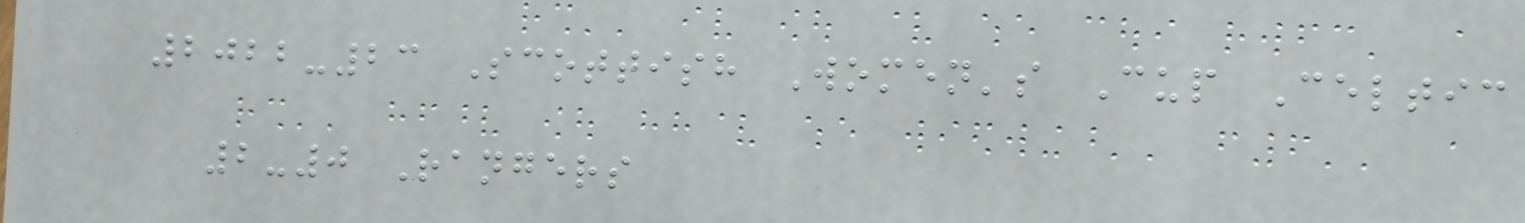2022-23 Scottish Women's Cup Celtic
2-0 Rangers
